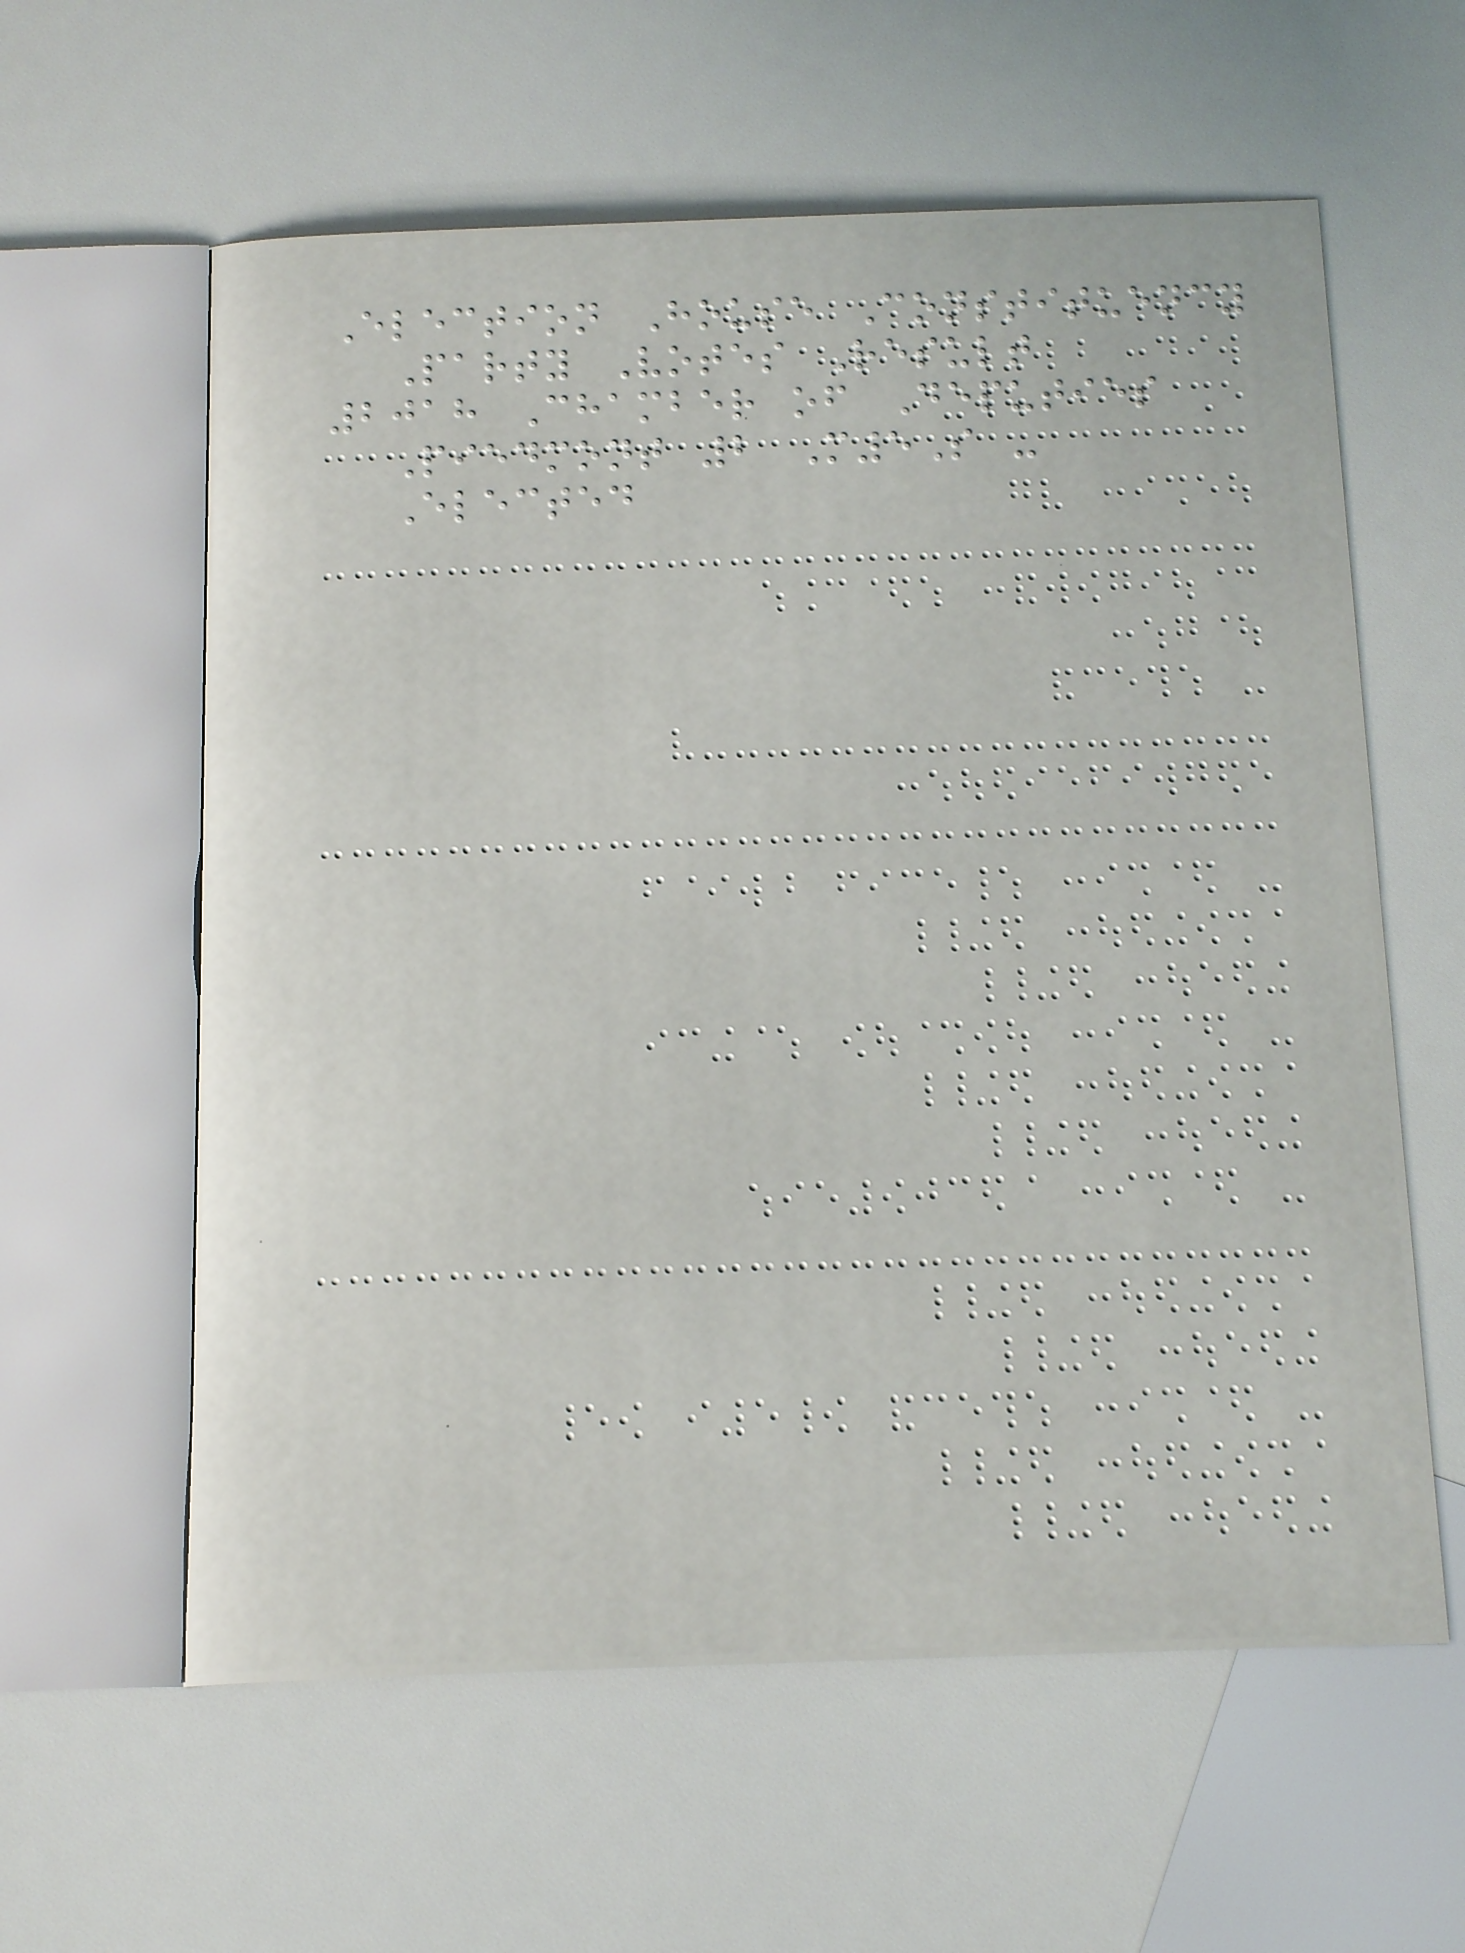Election House Constituency
Party Votes Result
2018 Chamber of Deputies
Piedmont 2 M5S -
Elected
